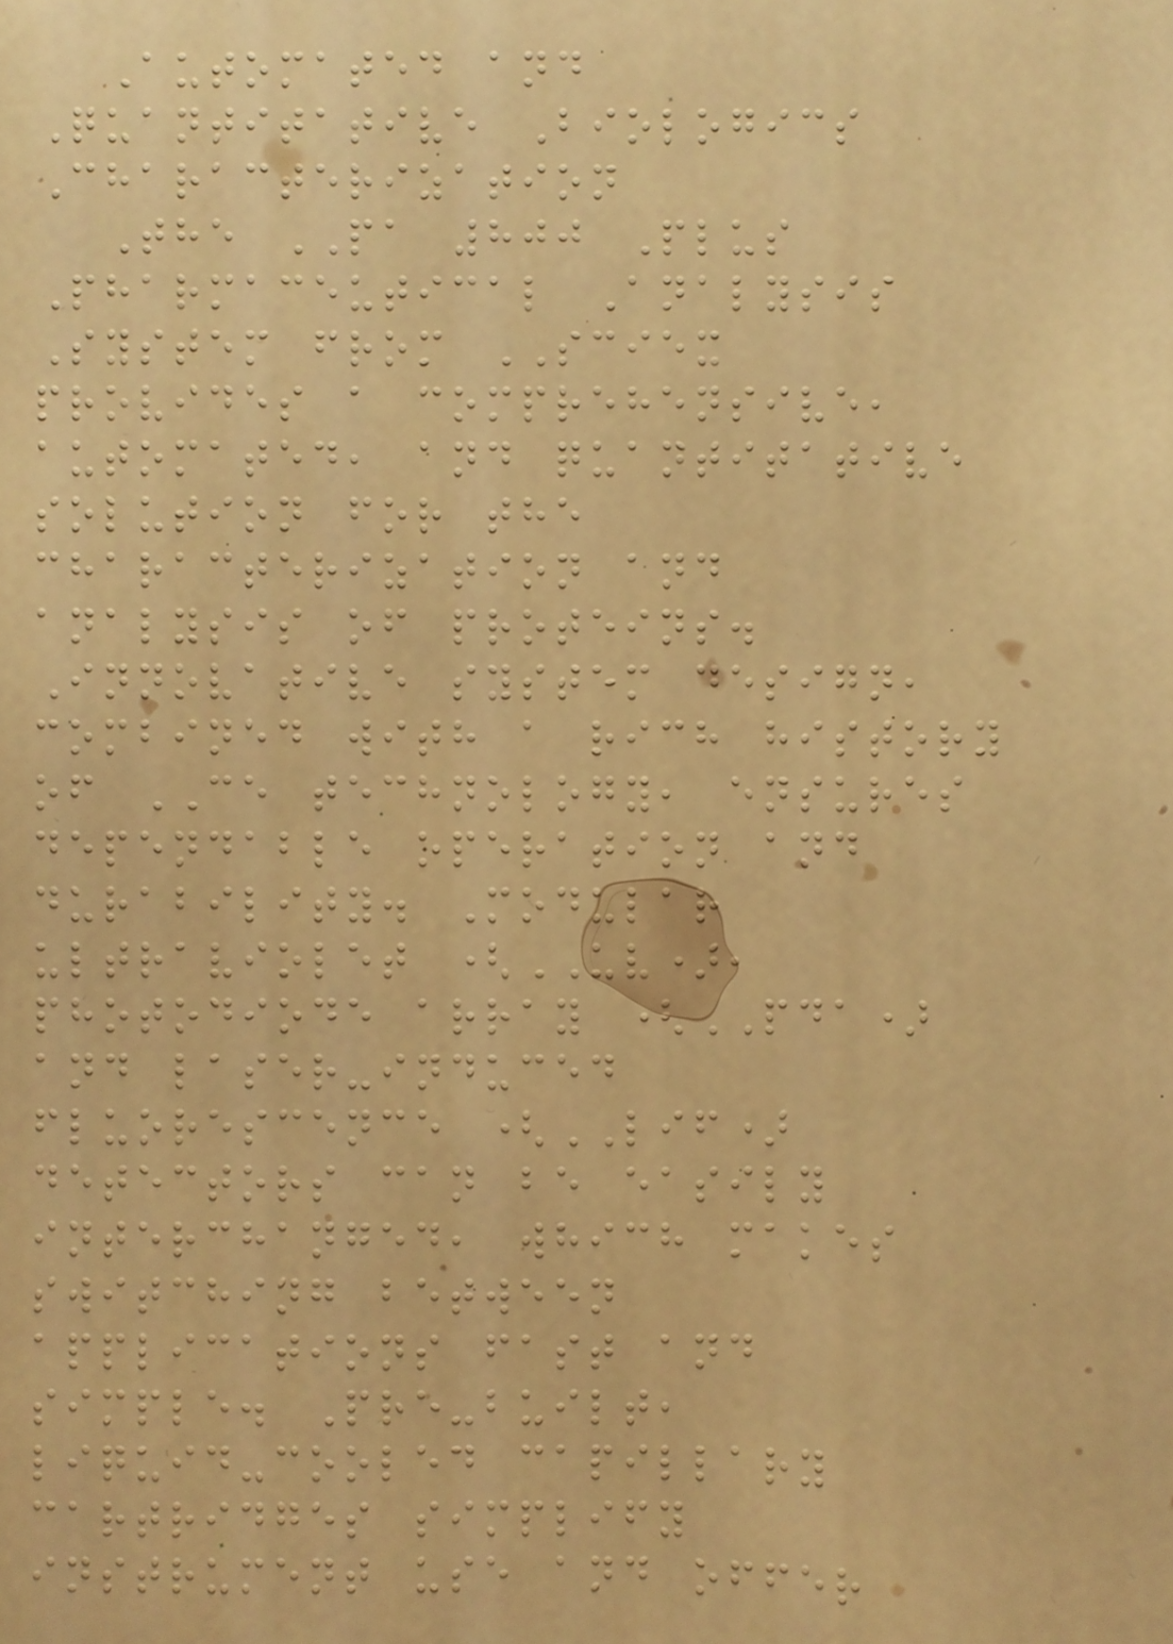Automated and
Quantitative Biologics
Characterization
The PA 800 Plus
Pharmaceutical Analysis
System from SCIEX
provides a comprehensive,
automated, and quantitative
solution for the
characterization and
analysis of proteins.
Innovative system design,
combined with a rich history
of CE technology, ensures
dependable operation and
durability. Modular
ultraviolet (UV),
photodiode array (PDA)
and laser-induced
fluorescence (LIF)
detectors can be easily
interchanged, which makes
switching between
applications fast and
simple. Pre-built,
liquid-cooled capillary
cartridges simplify
instrument use and offer
